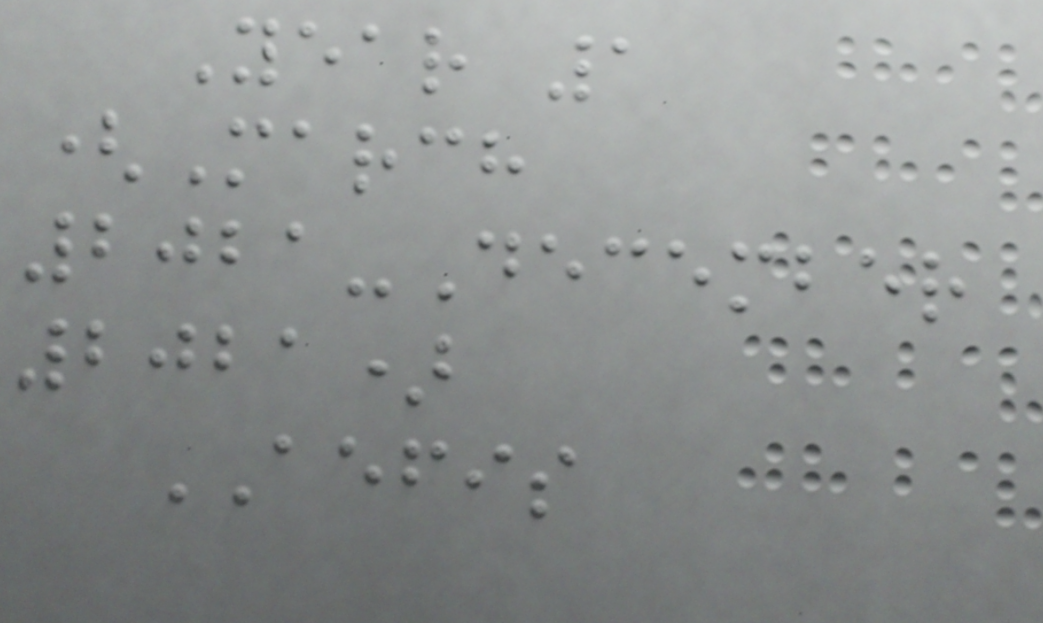Year 1
(March
2021-December
2021)
AEFIS
